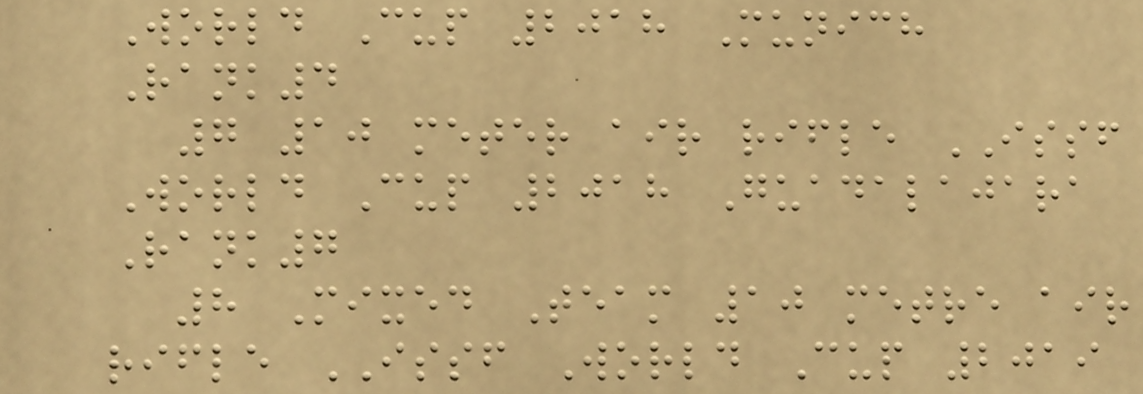World Cup 2018 Munich
Rank4
7 10 meter air rifle ISSF
World Cup 2018 Guadalajara
Rank7
8 Mixed Team 10 metre air
rifle ISSF World Cup 2019
